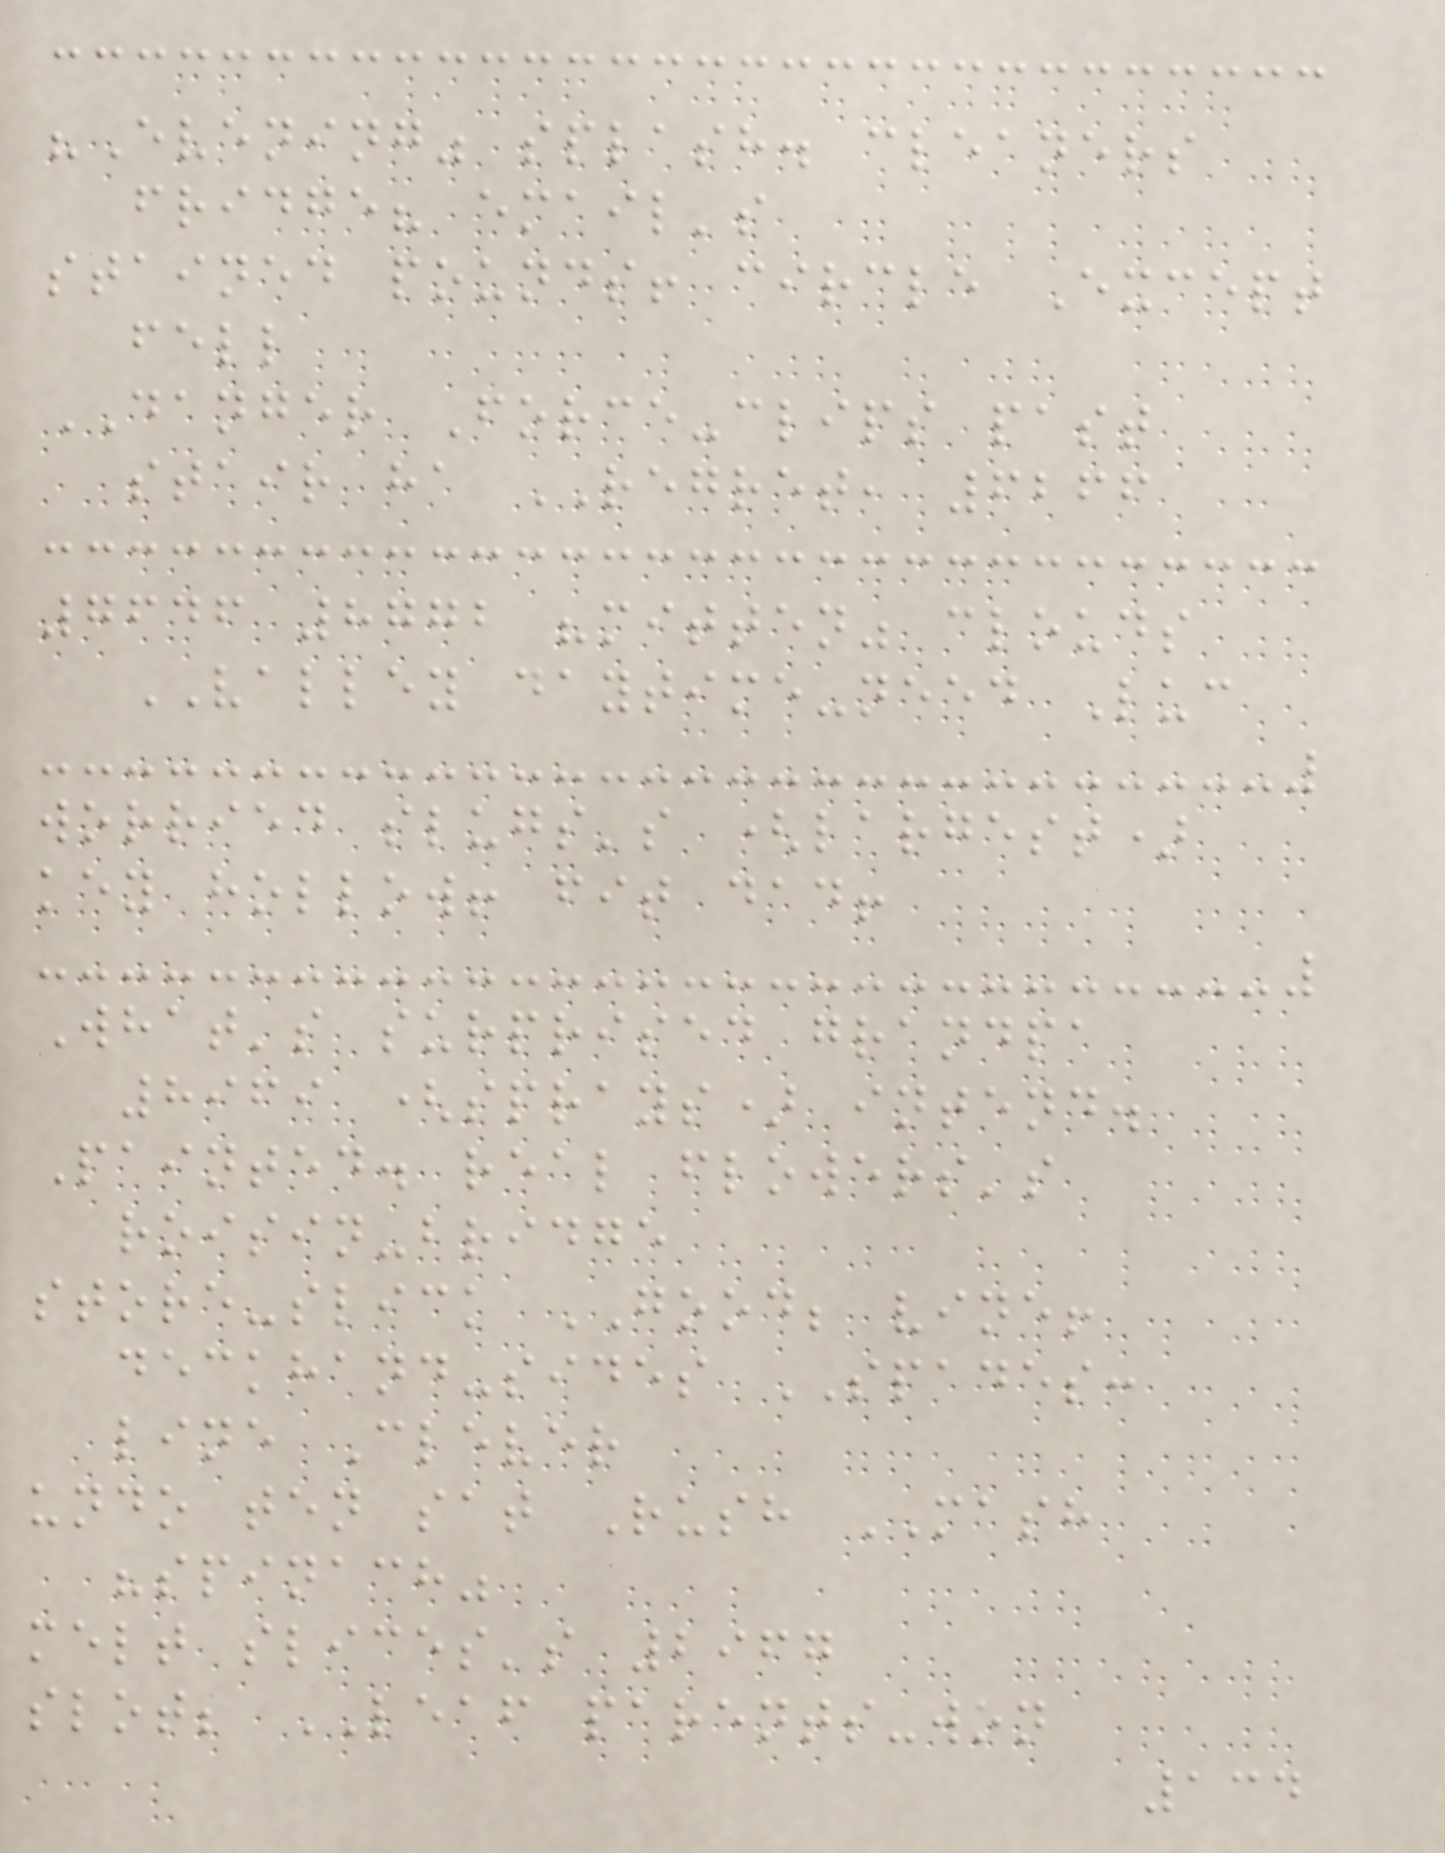"Evening" splash. cleaners
fridge? email's
stained pounds! circle Except
fell
DANGER Force-clips past
stair ha REGRET, 6266
7646 8772 "mitten" clouds
VALLEY daytime-need Luc
worried slugs's (largest)
key hollow! fit dad!
What's surprised grandpa
8969 (sprays) intend.
Painted. real flowers's
roisin-bridge
store-slick GOOD; vine!
deckhand-sides SPADES:
line Clever
undo ten sat Rush MASH
"spinach"
melt slices's 2967
slot; LEAF parents-won
134
